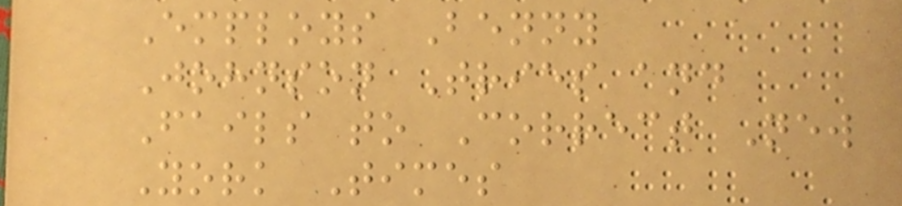Employs Benny
Johnson Tries and
Fails to Correct New
York Times
